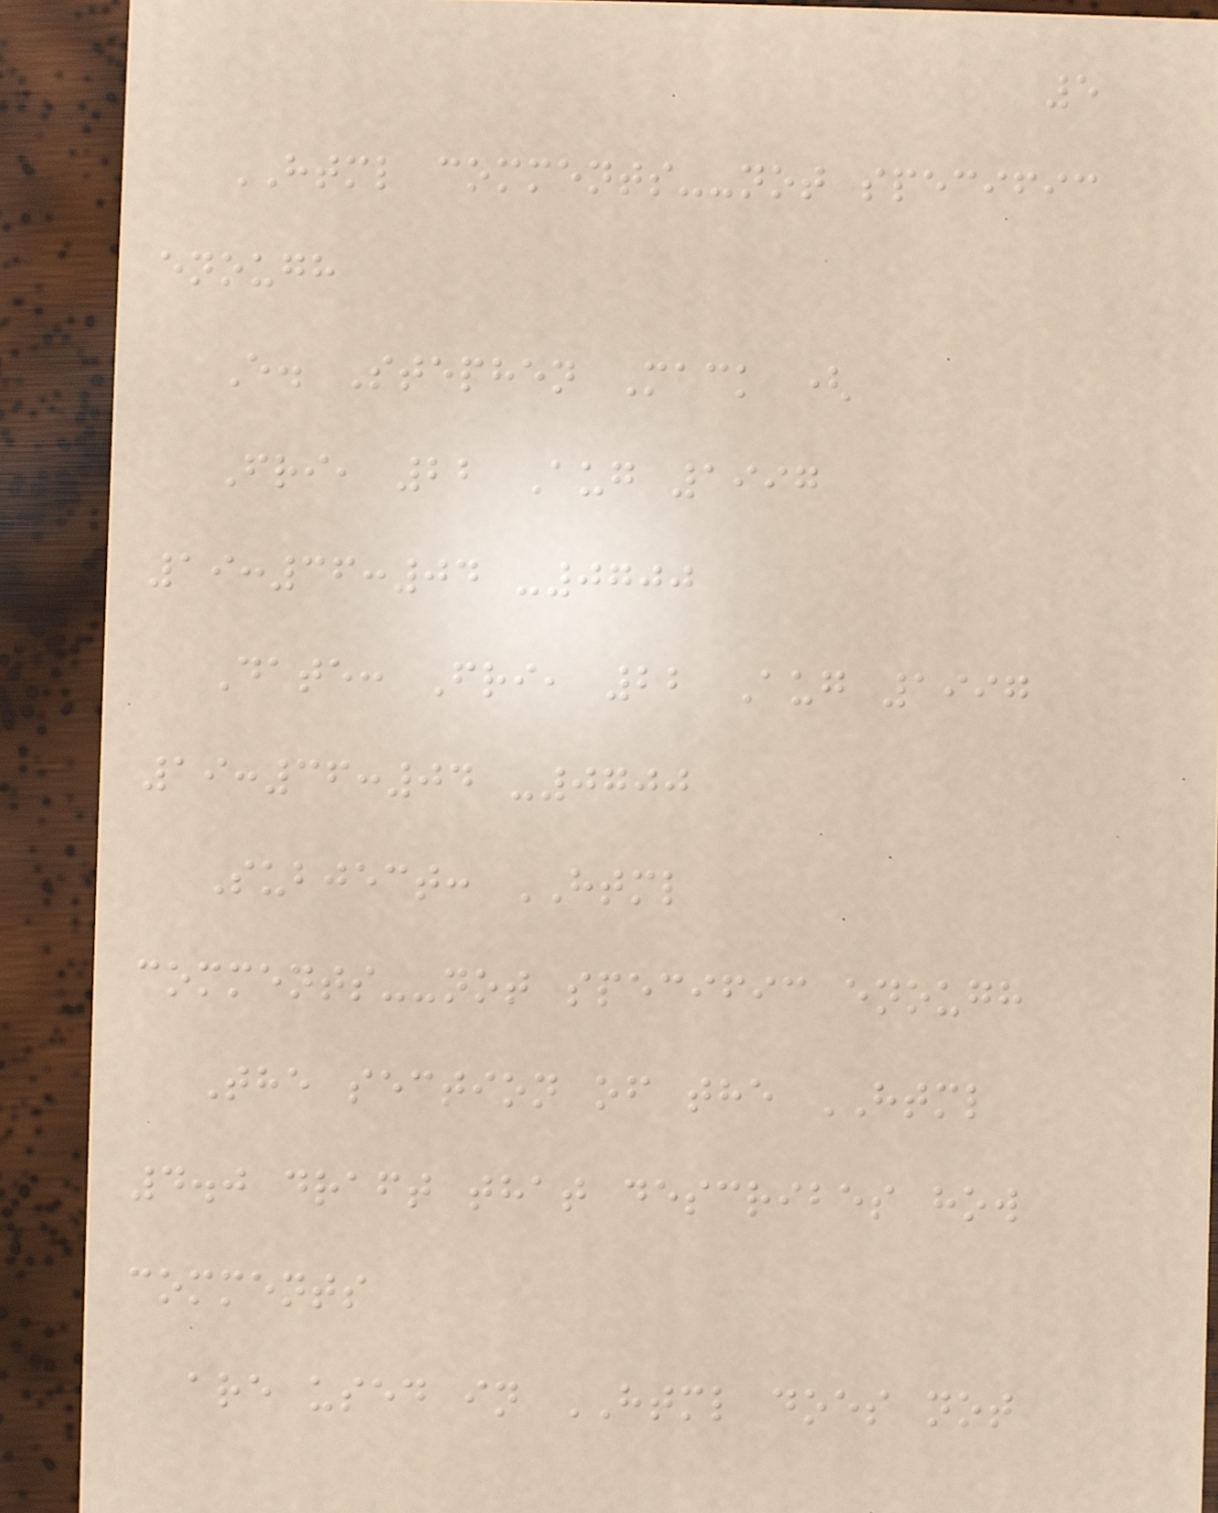5
HTML comments--not specific
enough
E. Stephen Mack (
Fri, 22 Aug 1997
19:36:04 -0700
Date: Fri, 22 Aug 1997
19:36:04 -0700
Subject: HTML
comments--not specific enough
The section of the HTML
4.0 draft that describes how
comments
are used in HTML does not
